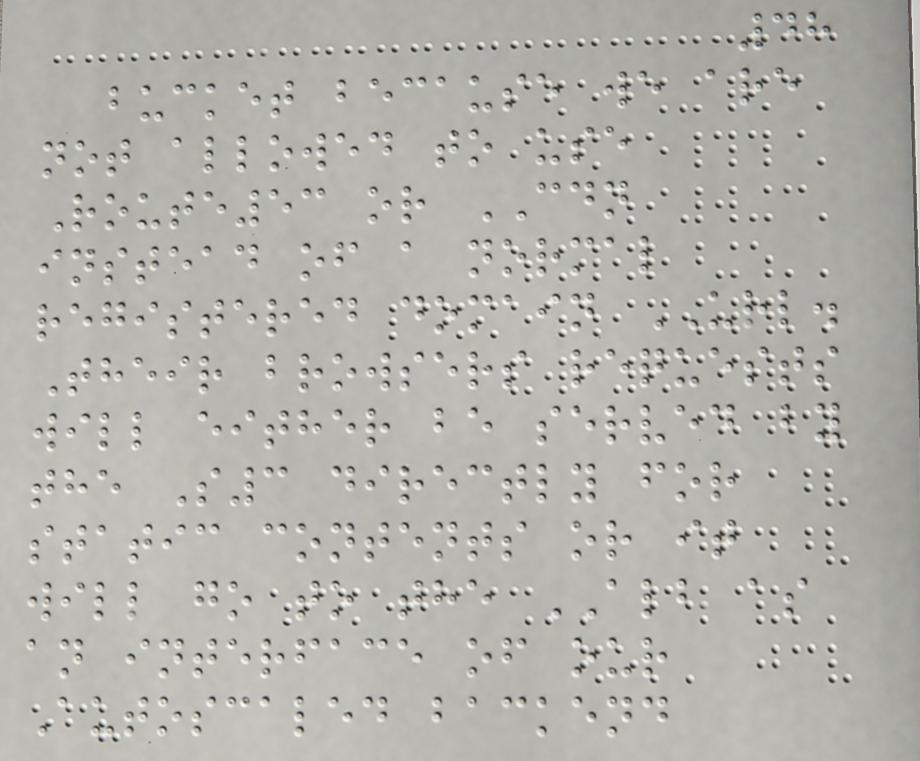48
bucket because we are
not allowed to use
Route53 or CDN
instead of a normal
registered domain URL.
Their browsers requests
will either be served by
the S3 directly for
static contents or it
will go to the ALB as
an interface of our
Autoscaled backend
